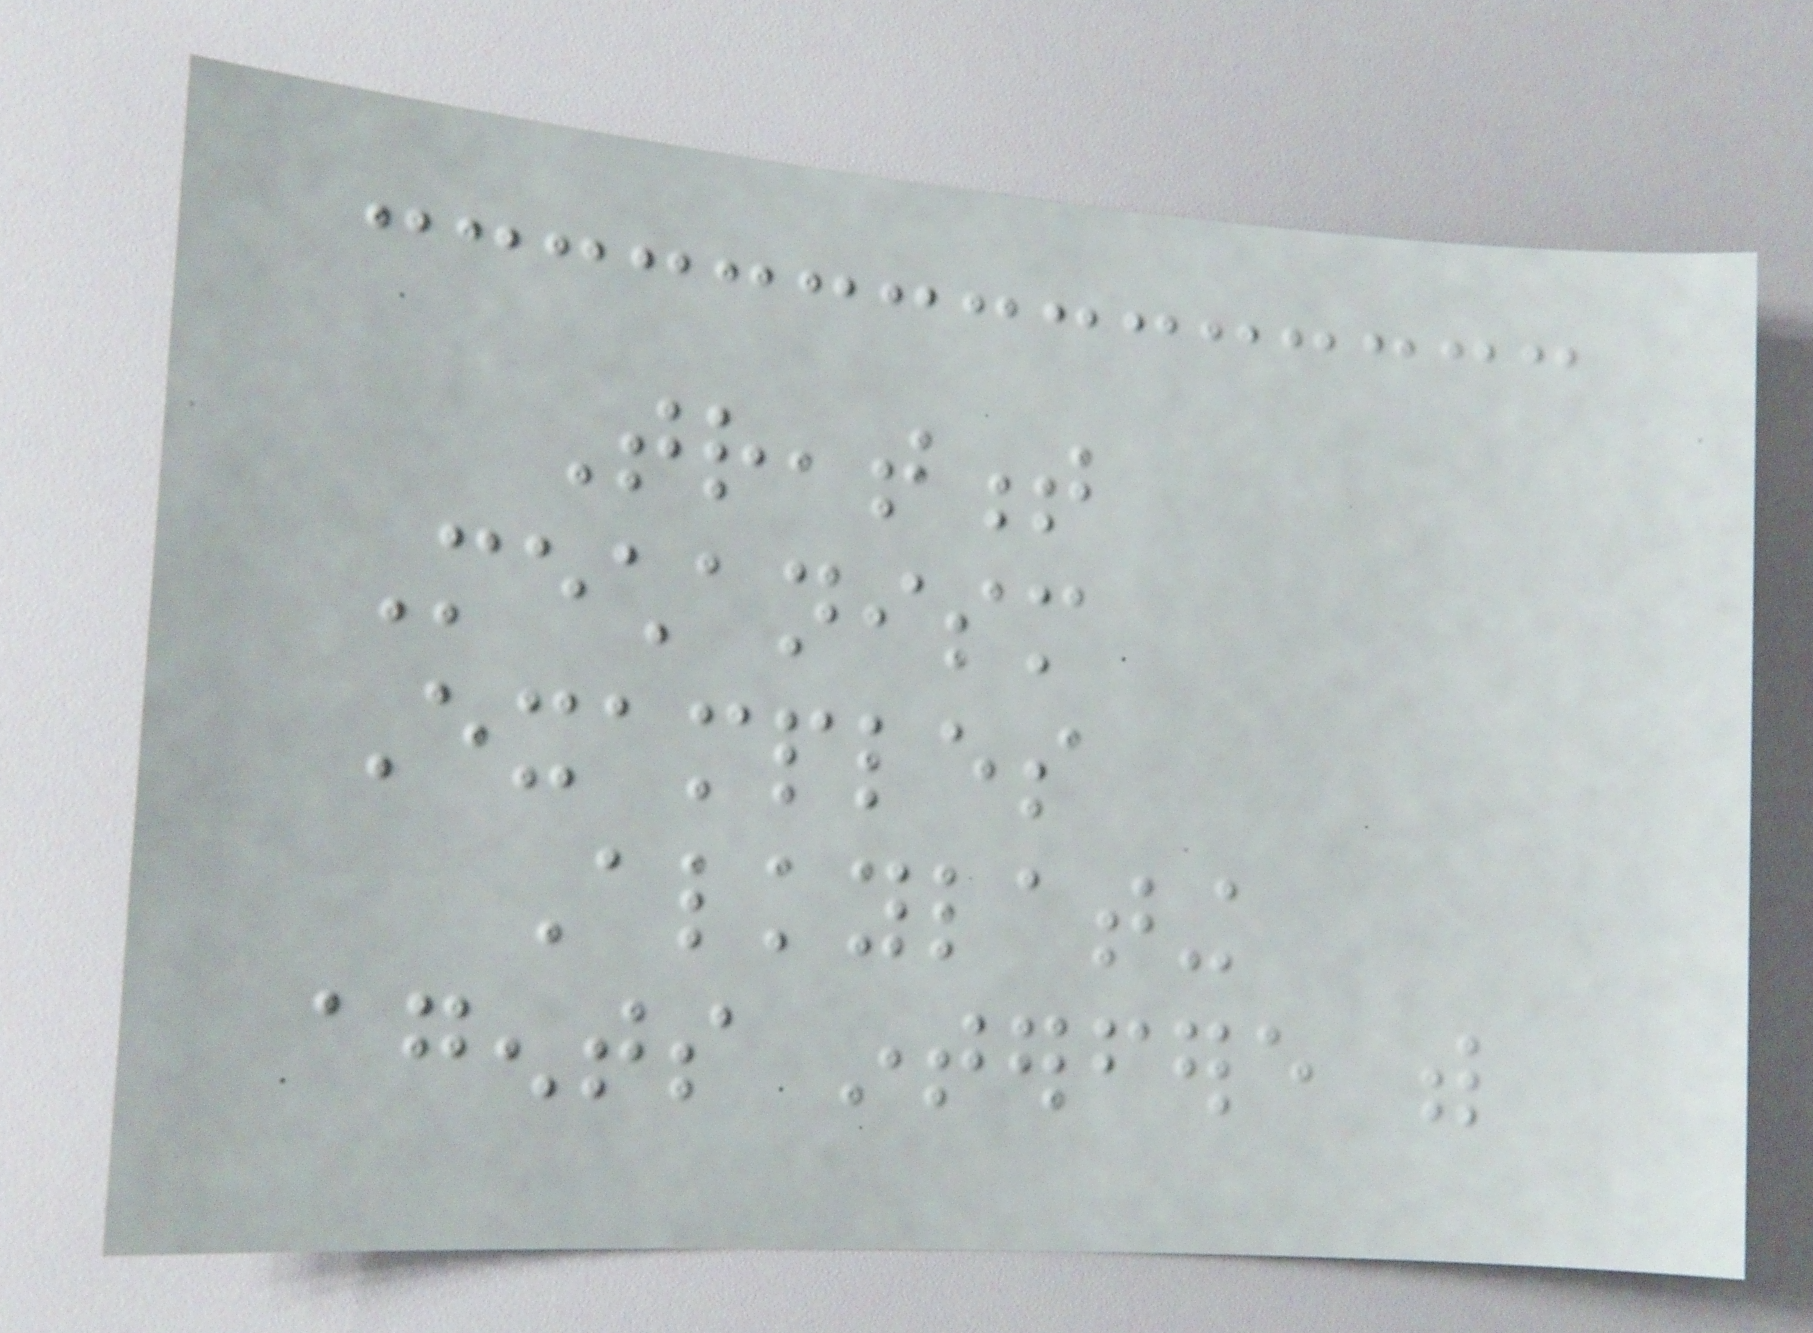Treatment
Mechanism
Examples
Alkylating
agents interfere with
